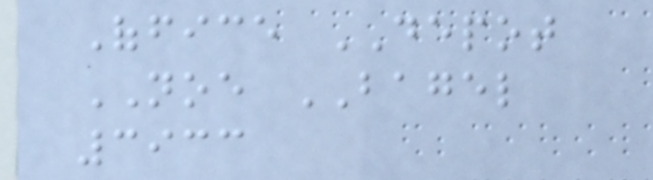Office DEPOT
NOE BAGEL
3933
